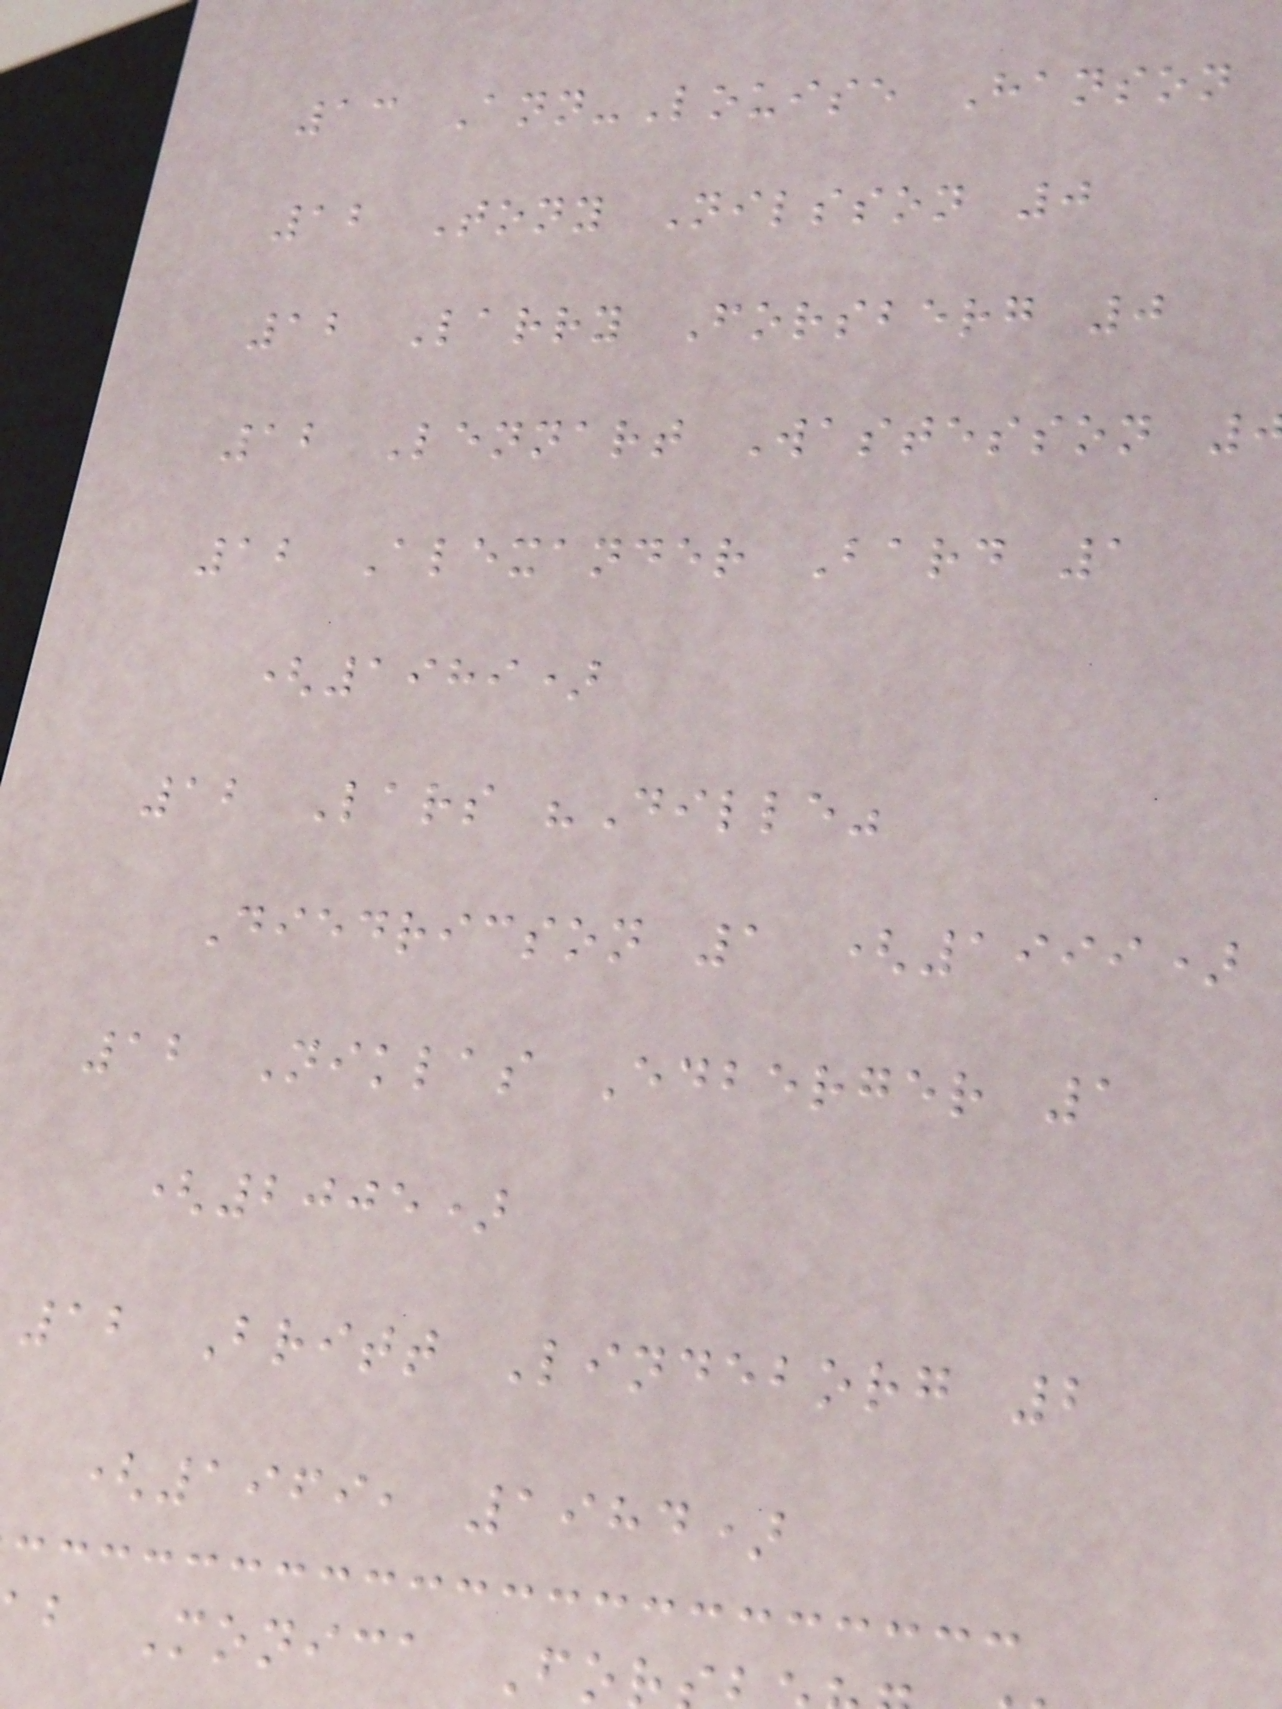13 Ann-Louise Hanson
12 Tony Nilsson 0
12 Larry Forsberg 0
12 Lennart Wastesson
12 Alexander Bard 1
(1989)
12 Lars "Dille"
Diedricson 1 (1999)
12 Niklas Edberger 1
(2005)
12 Britt Lindeborg 2
(1969, 1984)
b Monica Fo
